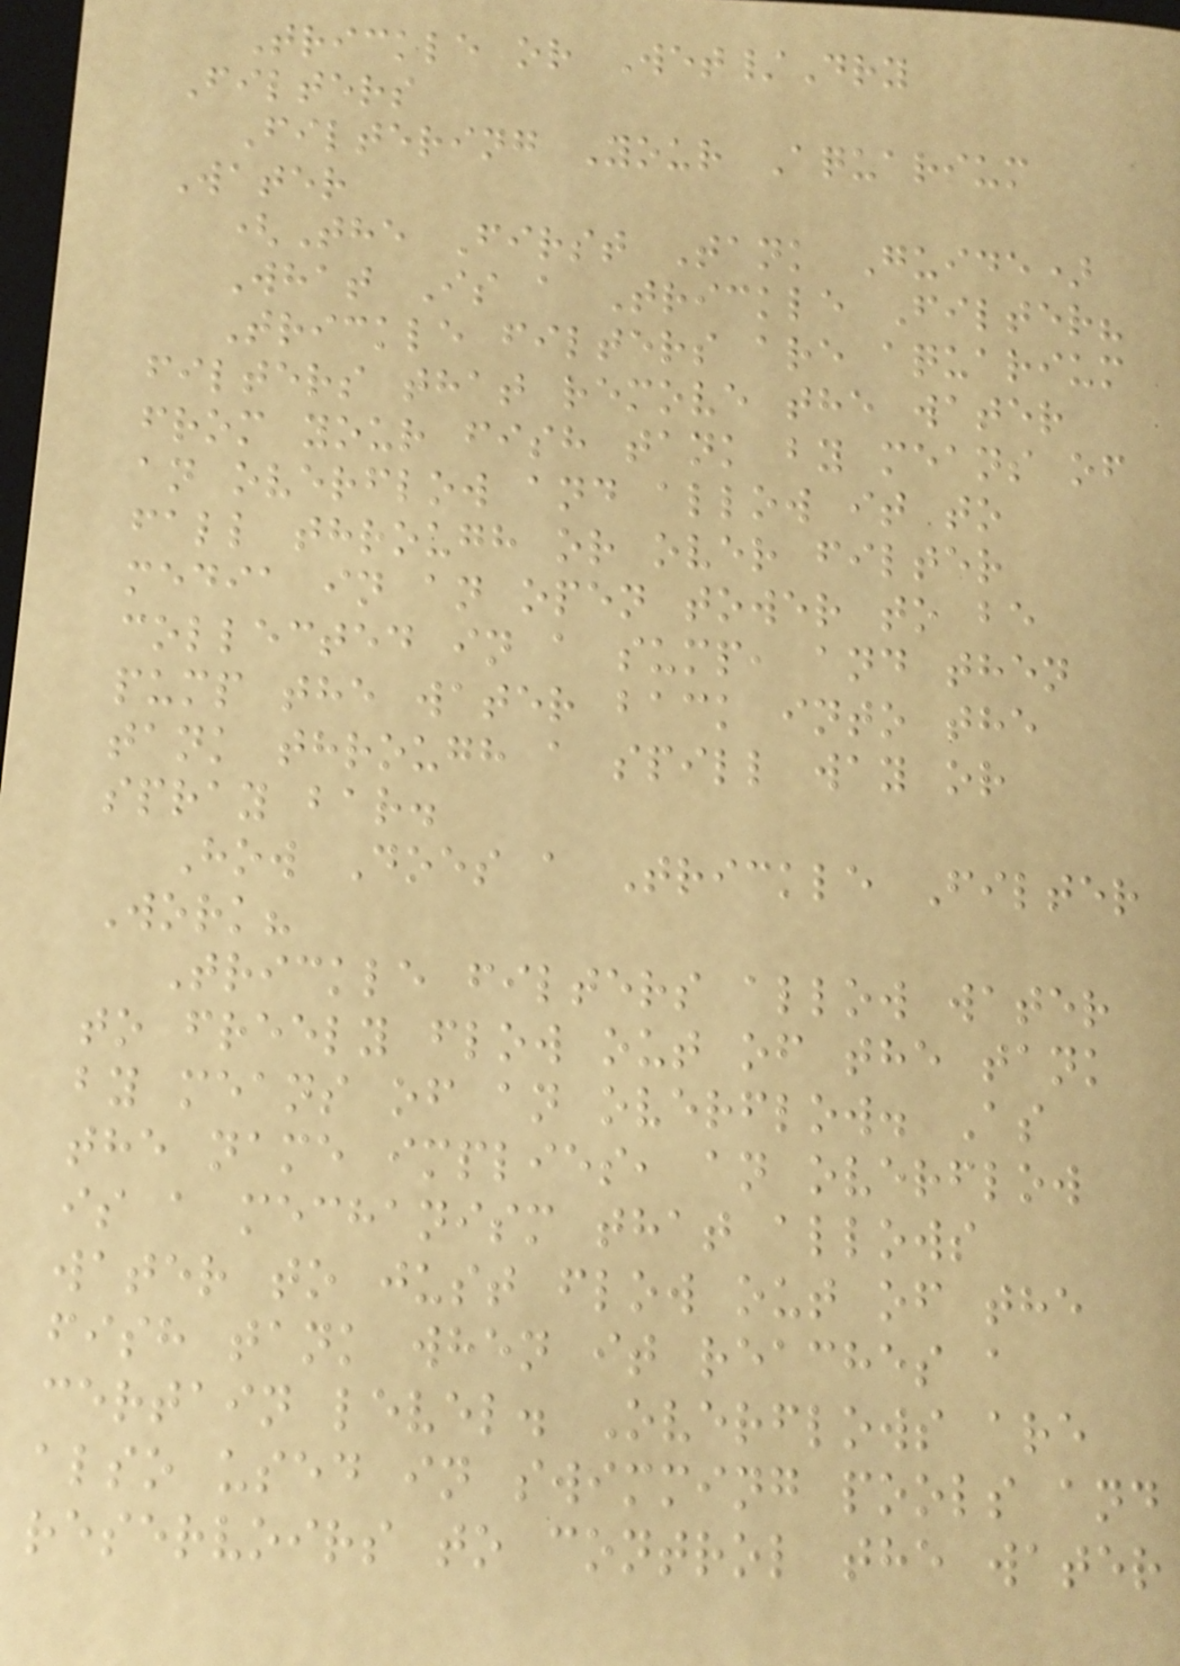Trickle or Wet/Dry
Filters
Filtering Your Aquarium
Water
(The First Tank Guide)
What Is a Trickle Filter?
Trickle filters are aquarium
filters that remove the water
from your fish tank by means of
an overflow and allow it to
fall through or over filter
media in an open tower to be
collected in a sump, and then
pump the water back into the
tank through a spill way or
spray bar.
How Does a Trickle Filter
Work?
Trickle filters allow water
to freely flow out of the tank
by means of an overflow. As
the name implies, an overflow
is a mechanism that allows
water to just flow out of the
fish tank when it reaches a
certain level. Overflows are
also used in swimming pools and
reservoirs to control the water
